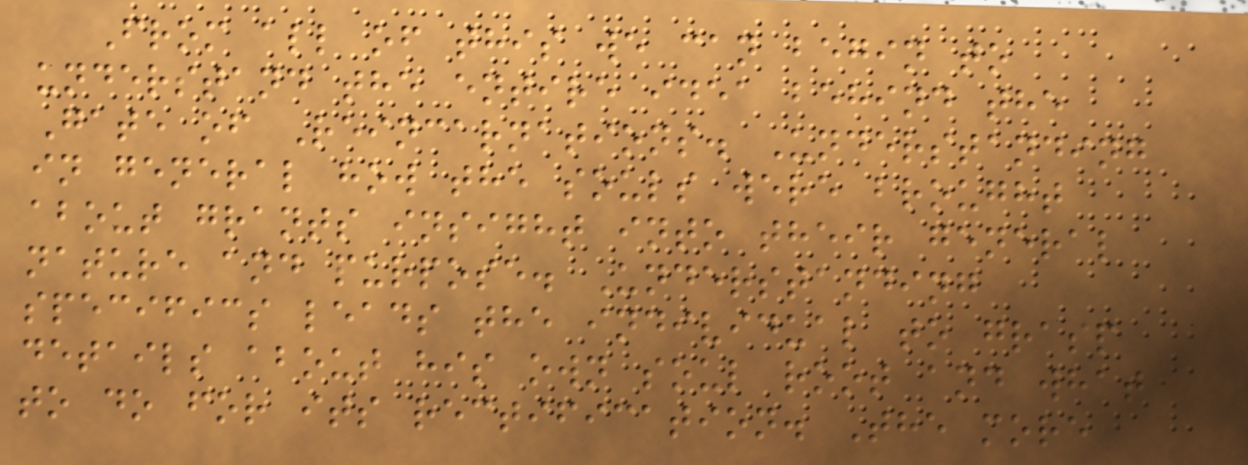From all of this we can begin to
understand the entire idea behind the
Gate of Reincarnations. Understanding
in general how the souls were brought
about grants insight into their general
nature and purpose. Understanding
specifics leads the individual to grasp
details about his own soul root and what
to do for its rectification. The more
